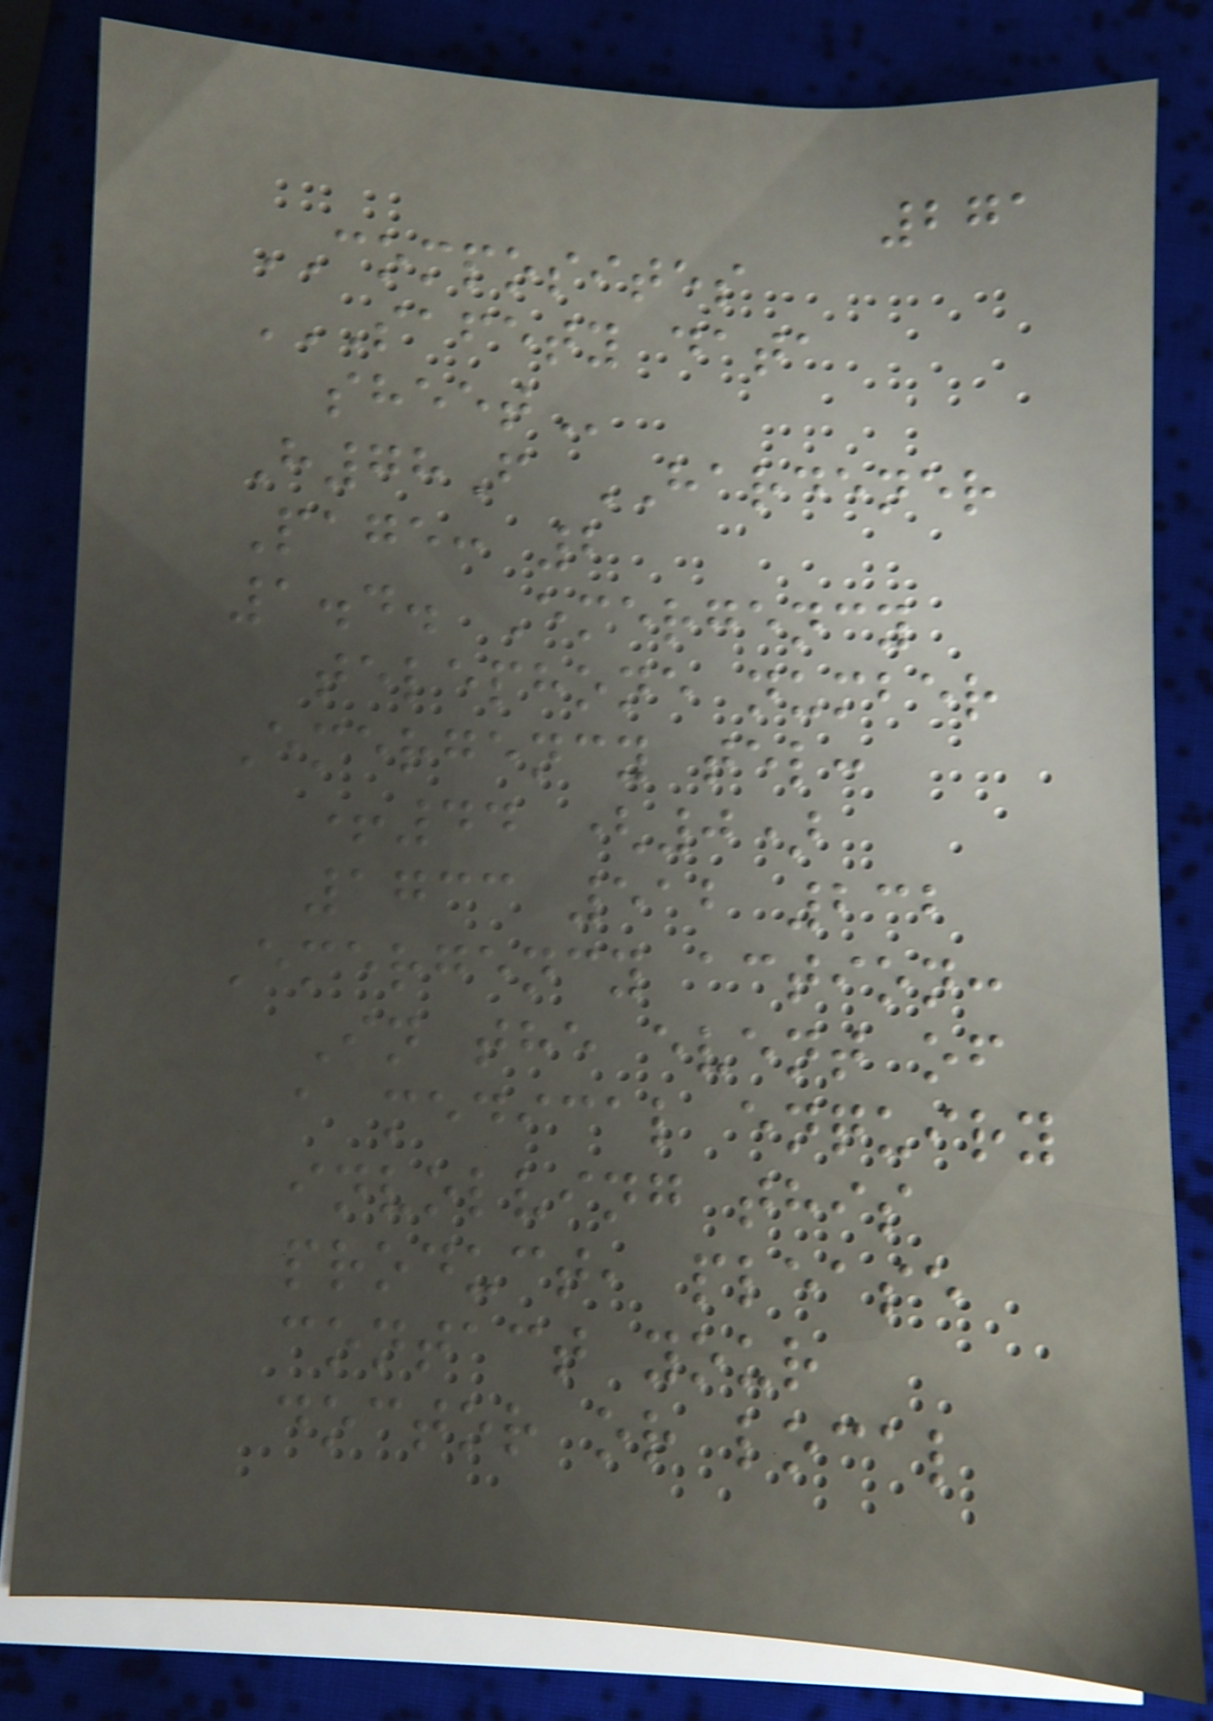271
COMPOSITES
SAFETY DATA
SHEET
H78F HARDENER
Page: 2
1.4. Emergency
telephone number
Emergency tel:
+44 (0)
1733 512 232
Emergency action:
In the event of
a medical enquiry
involving this
product, please
contact your
doctor or local
